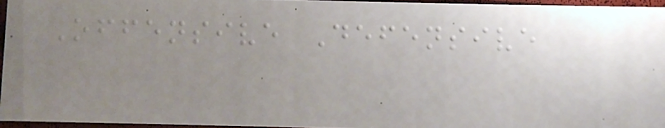Offensive Defensive
